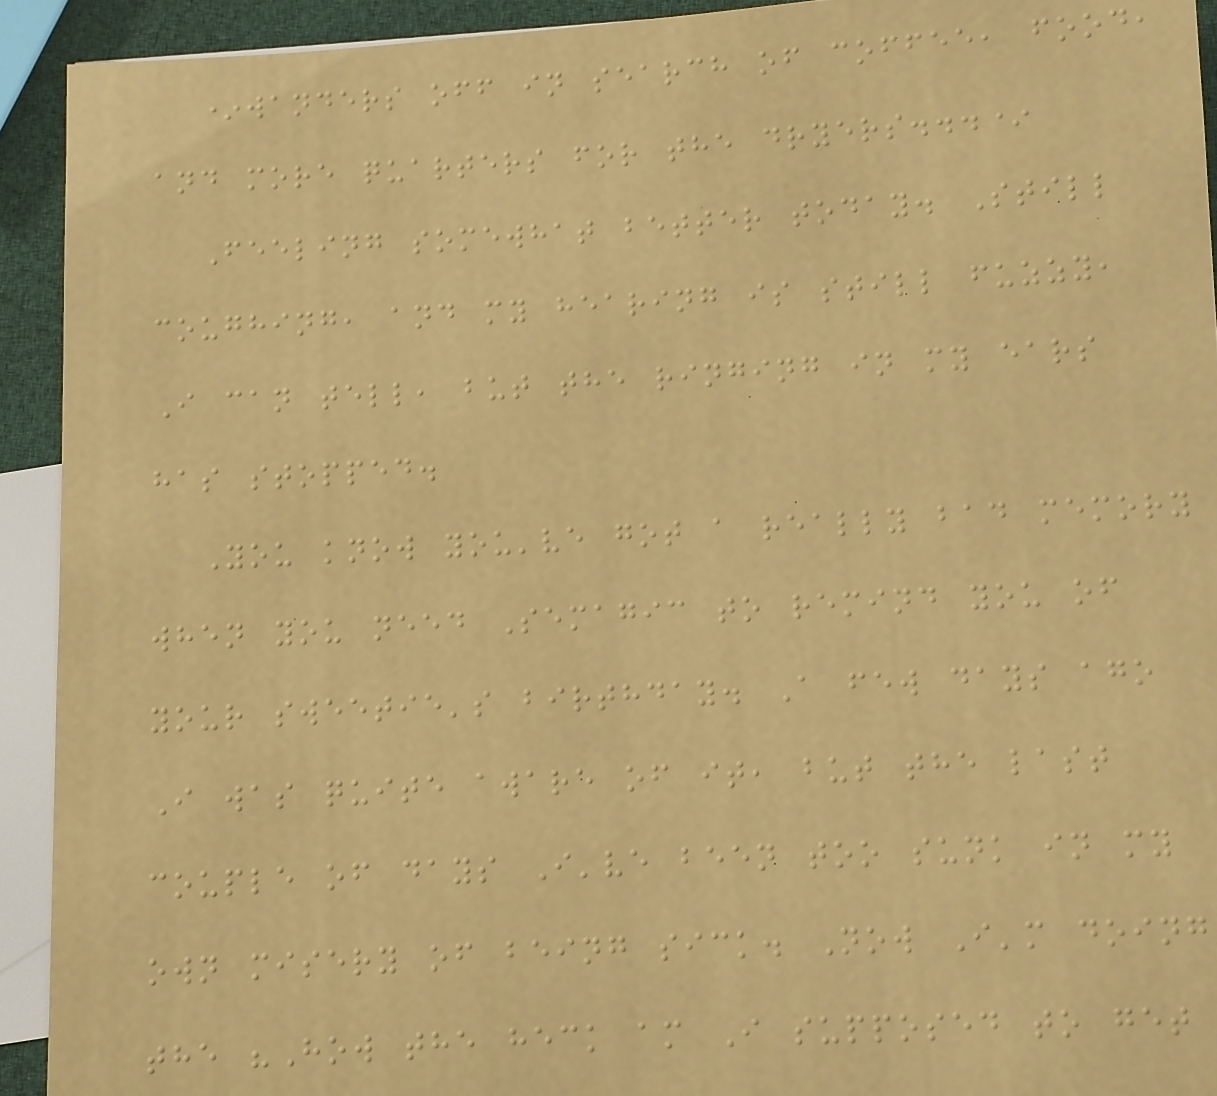*wanders off in search of coffee, food,
and more quarters for the dryers...*
Feeling somewhat better today. Still
coughing, and my hearing is still fuzzy,
I can tell, but the ringing in my ears
has stopped.
You know you've got a really bad memory
when you need Semagic to remind you of
your sweetie's birthday. A few days ago
I was quite aware of it, but the last
couple of days I've been too sunk in my
own misery of being sick. Now I'm doing
the "How the heck am I supposed to get
